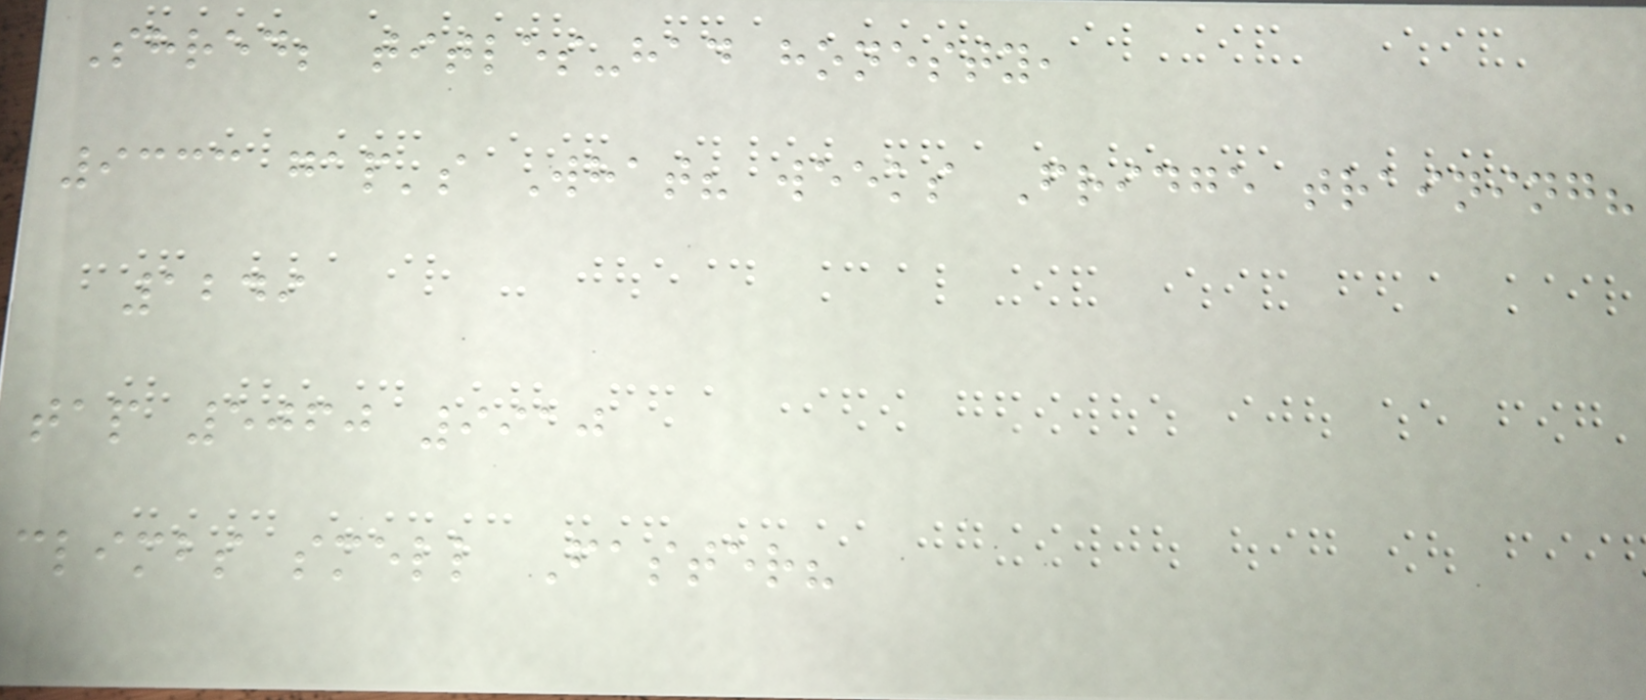Shred; titles-had honesty,
9333 gap's What? weeks Fridge training?
1249
tap 5060 9910
climbs smell Faster?
